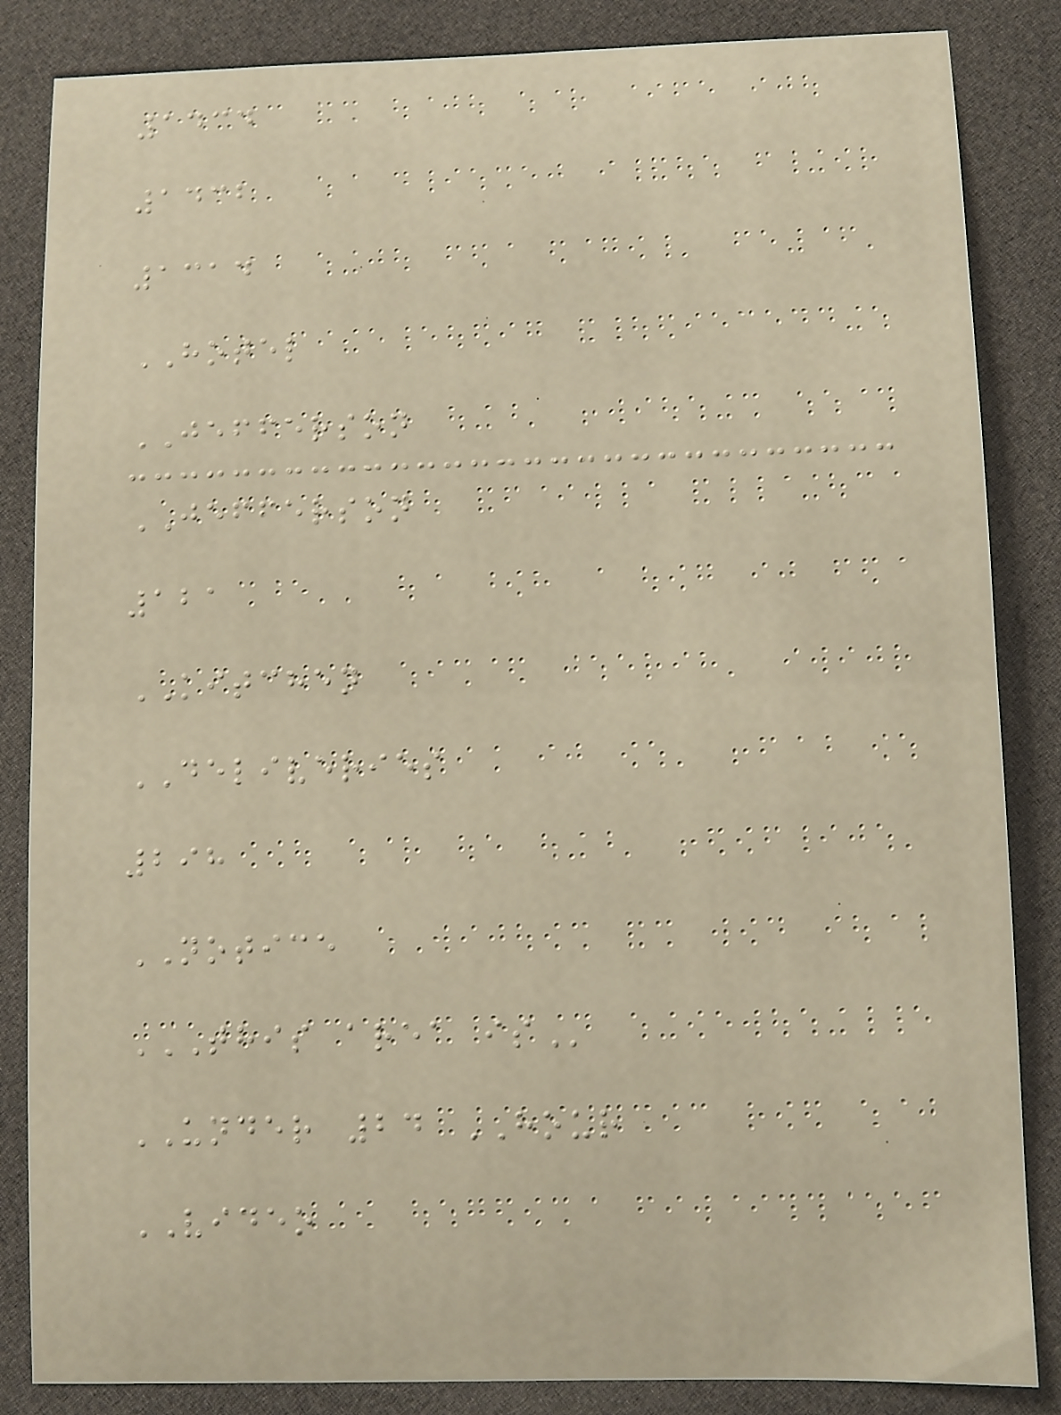1434
1432
1314
HOTEL
JEFFERSON
JEFFERSON
121
KITCHEN
DELIVERIES
298
NOTICE
THIS AREA IS
UNDER 24 HOUR
VIDEO
